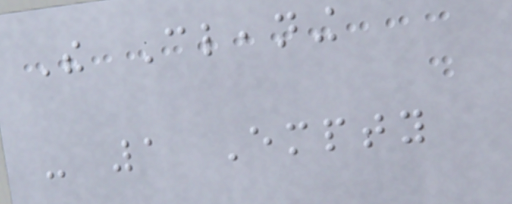The Cleaning
- 1 Empty
